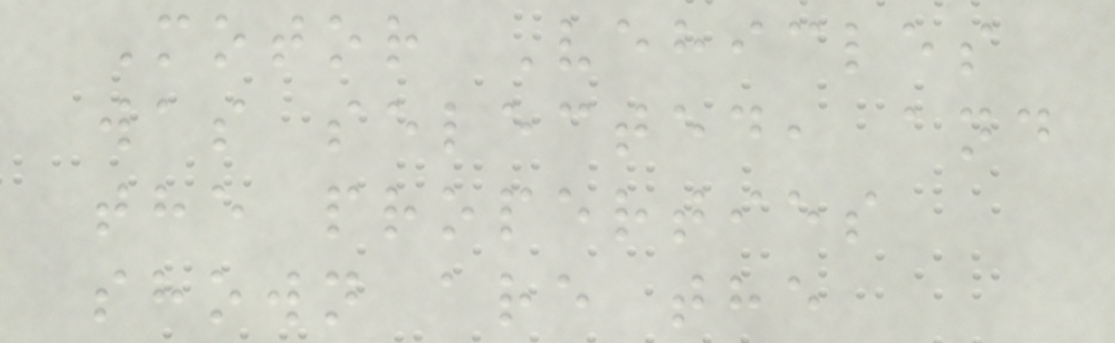Motor Vehicles
was selected, and
the properties
shown are the
